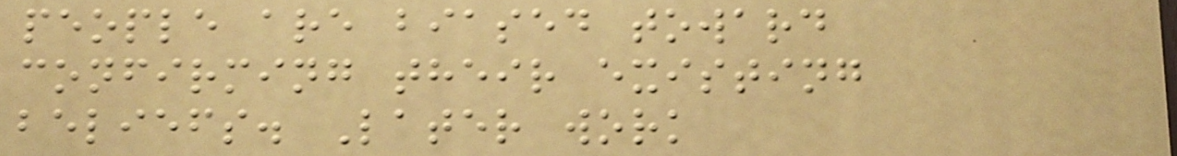people are biased toward
confirming their existing
beliefs. Later work
